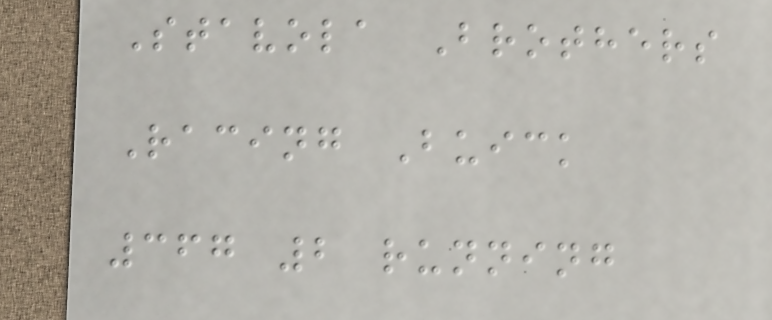Stavola Brothers
Racing Buick
367 2 running
